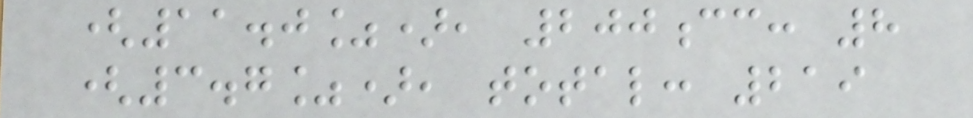(11.0%), 200cc: 8
(3.7%), total: 219
